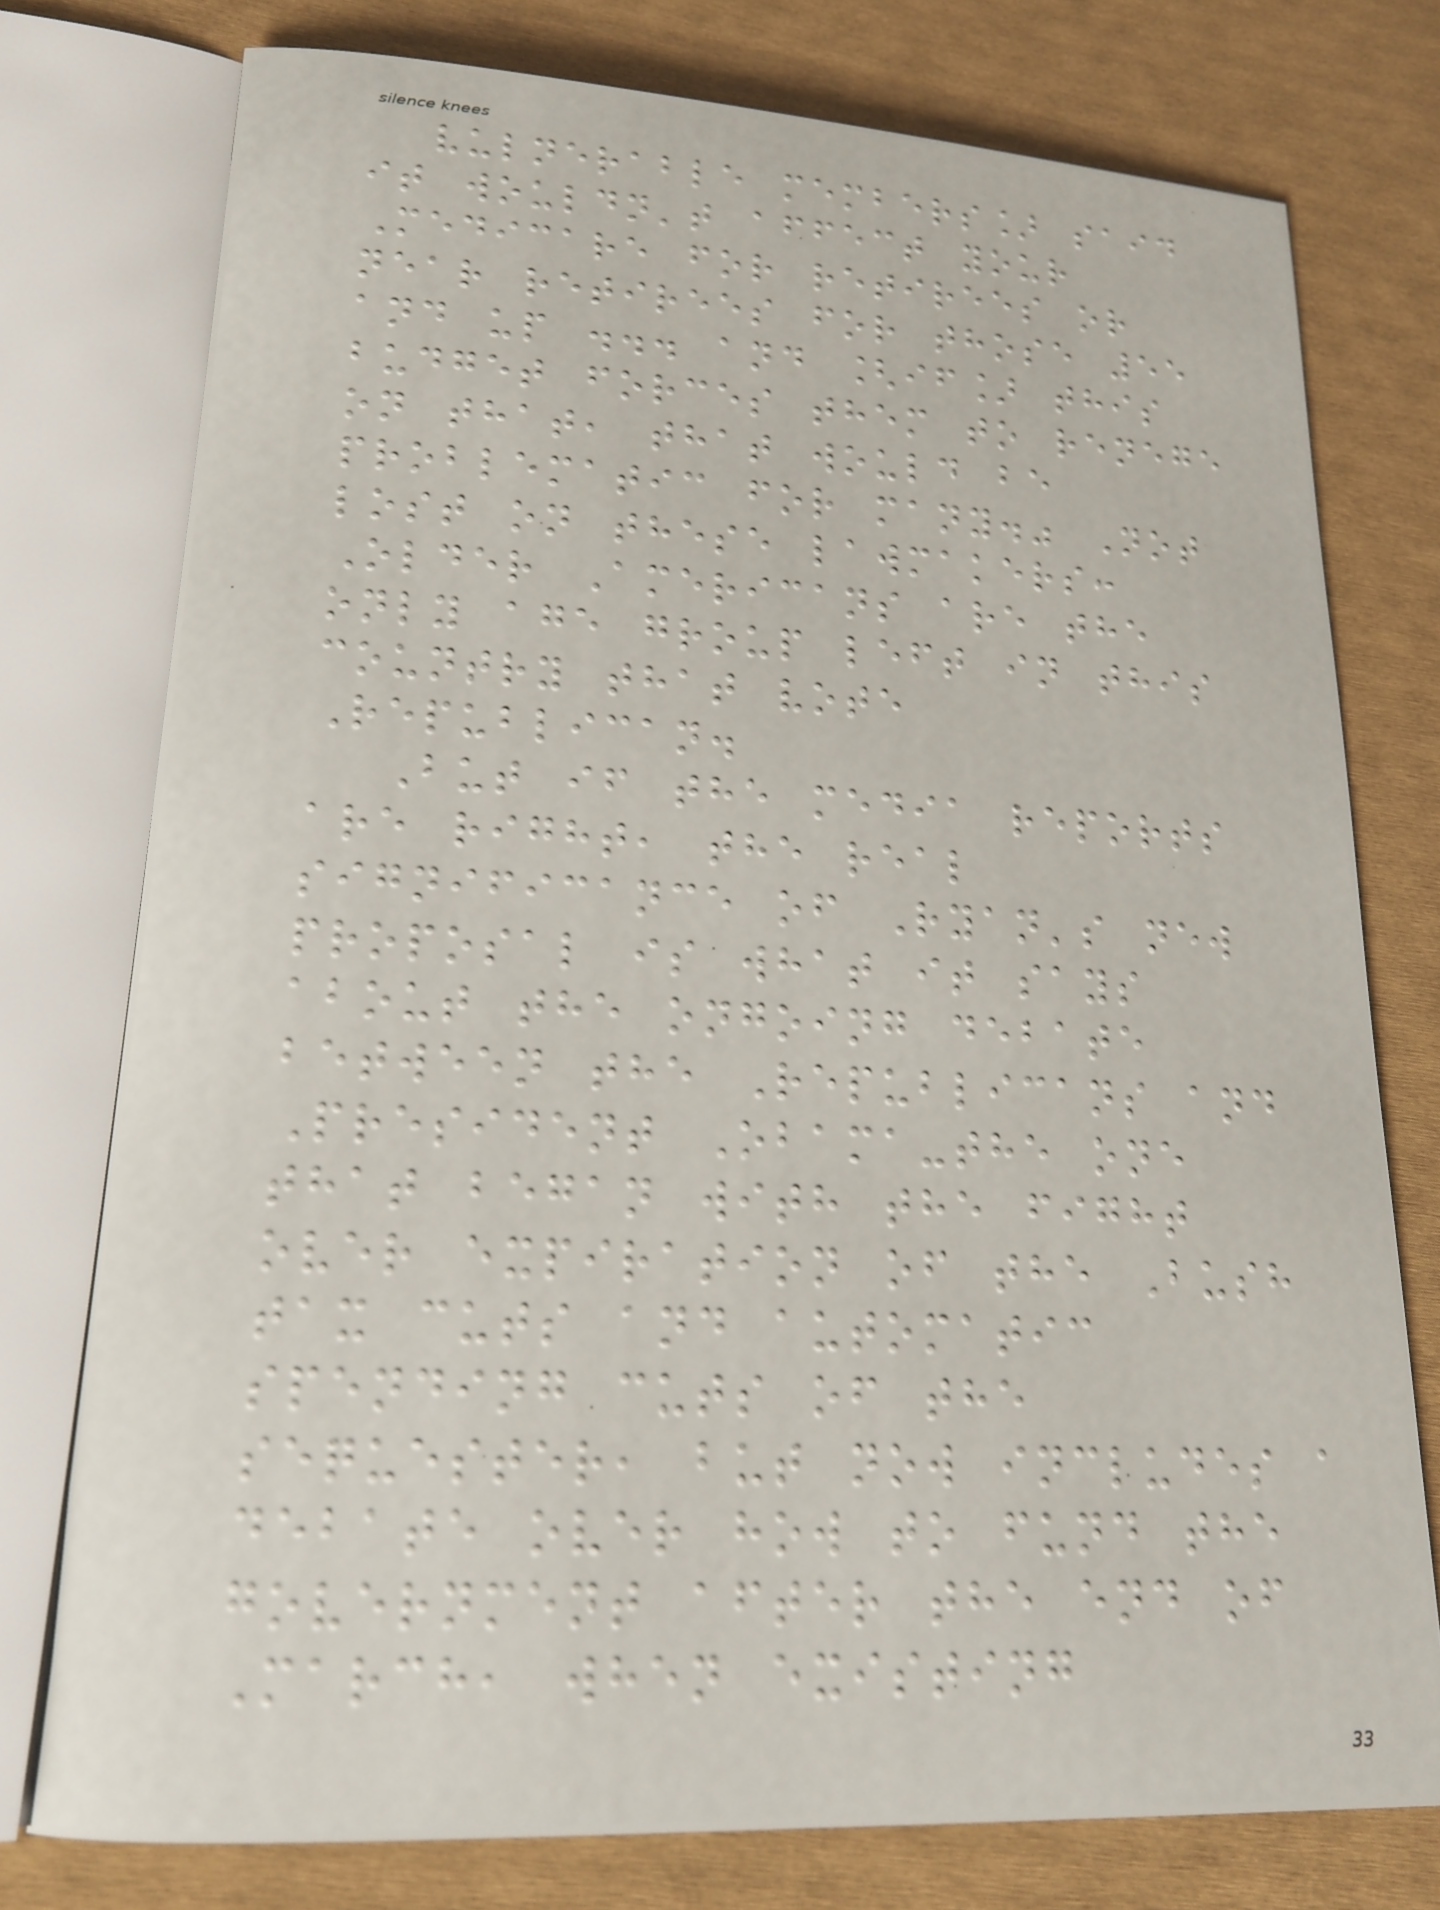vulnerable members] said
it wouldn't affect your
Medicare for retirees or
near retirees for those 55
and up ... and [if] this
budget forces them to renege
on that, that would be
problematic for many." Not
lost on these lawmakers:
Older Americans are the
only age group left in this
country that vote
Republican.
But if the media reports
are right, the real
significance of Ryan's new
proposal is what it says
about the ongoing debate
between the Republicans and
President Obama-the one
that began with the fight
over expiration of the Bush
tax cuts and automatic
spending cuts of the
sequester, but now includes a
debate over how to fund the
government after the end of
March, when existing
